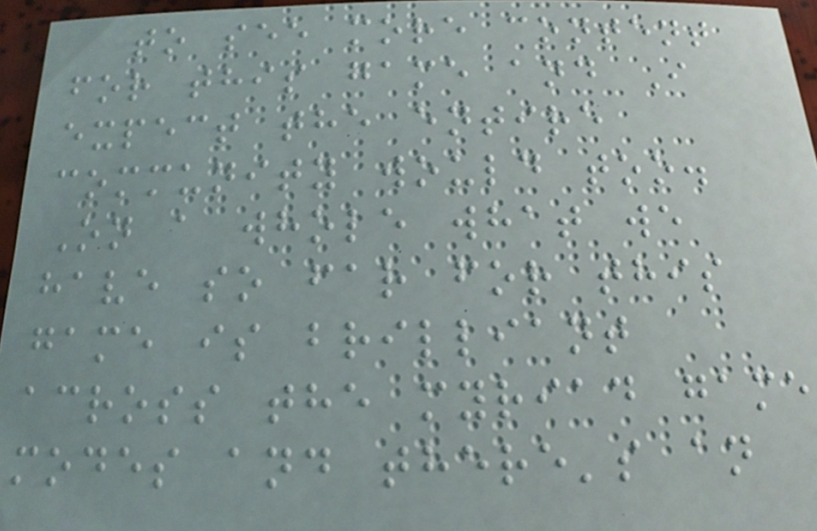to see more content
for this game and I
expect the entire
community would too.
On a whole what we
have so far for this
game is brilliant
across the myriad game
modes and there's an
